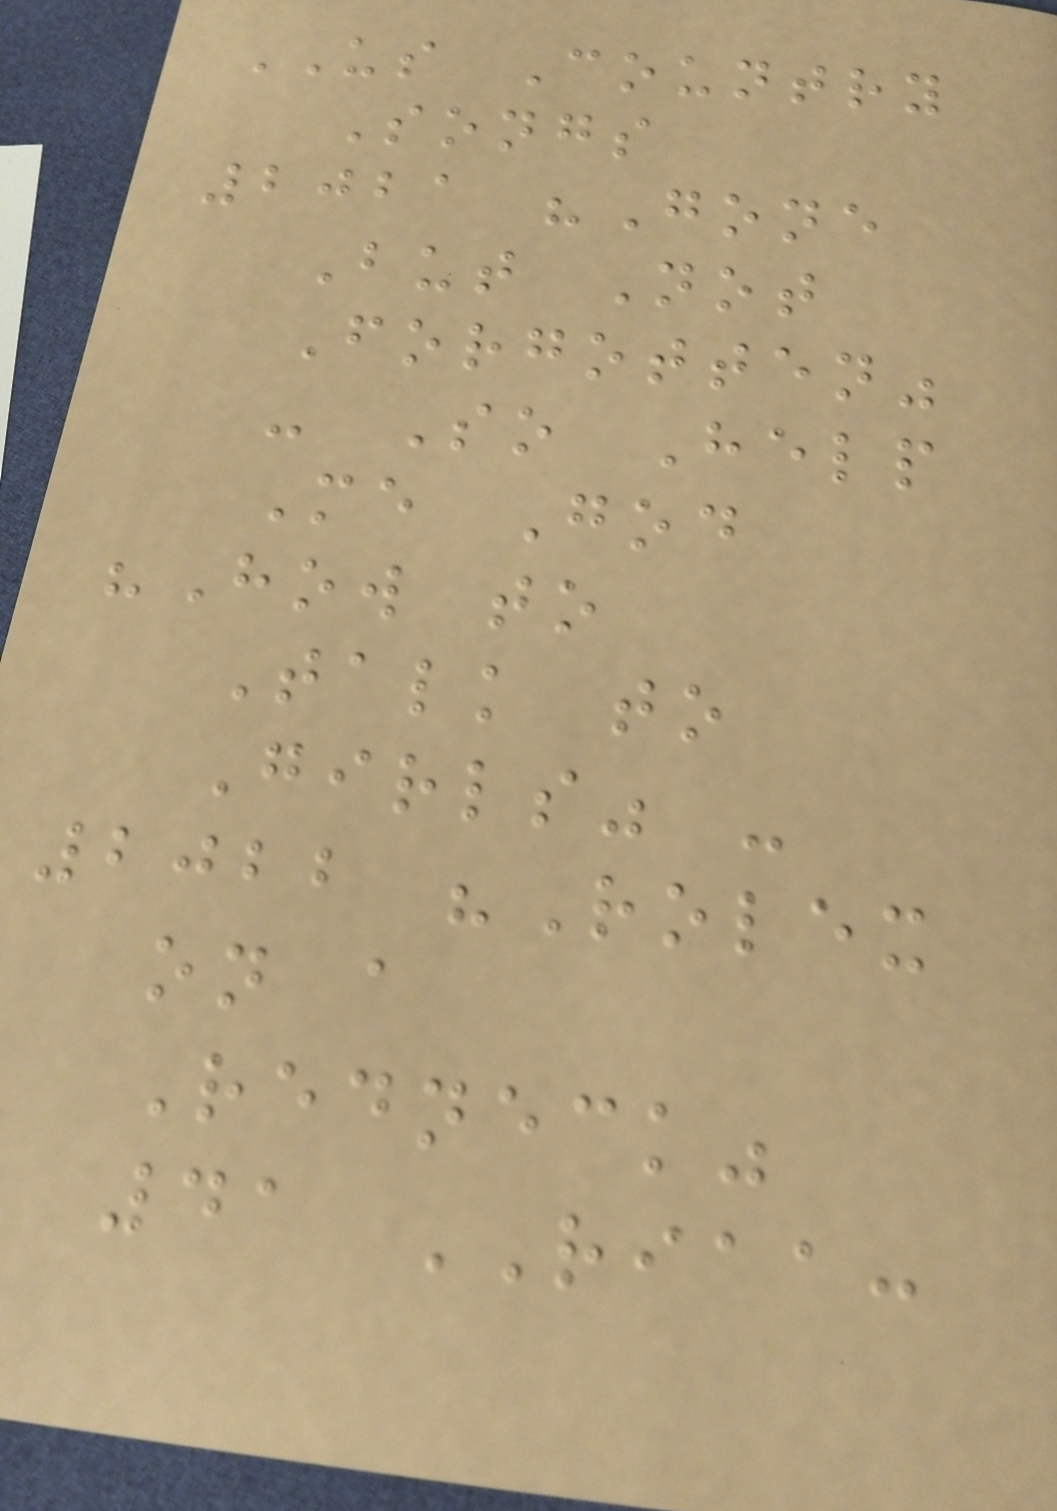US Country
Songs
2021 "Gone
But Not
Forgotten"
- So Help
Me God
"How to
Talk to
Girls" -
2022 "Rolex
on a
Redneck"
41 RIAA:
